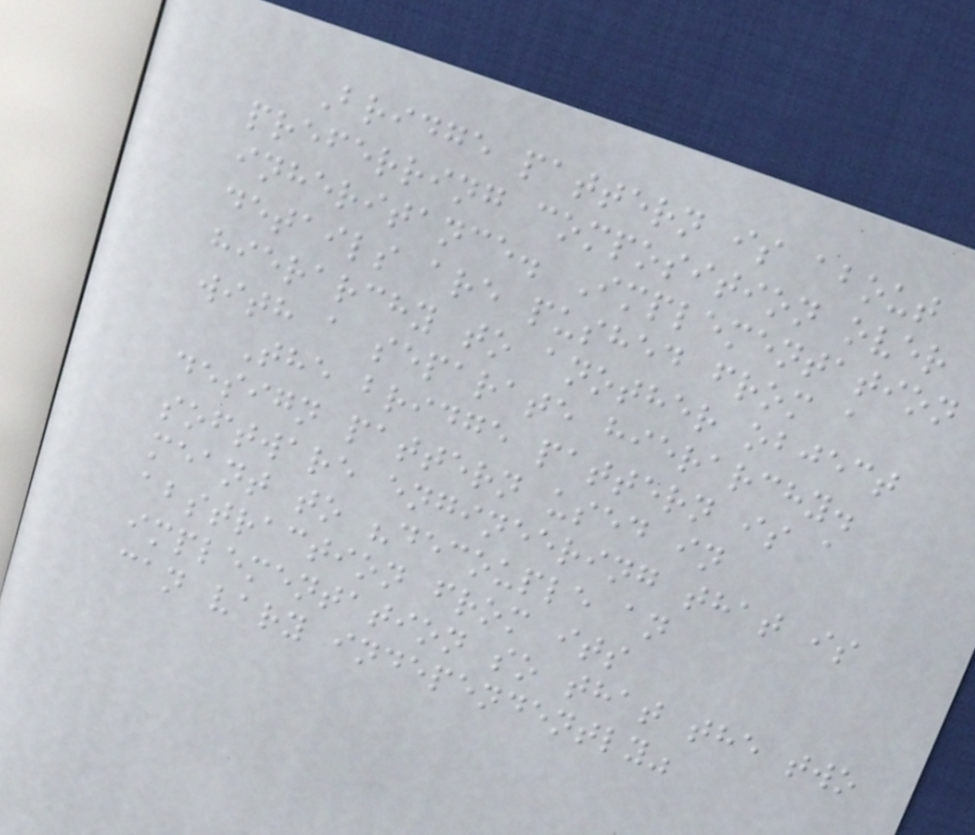Bridge pattern is about
preferring composition over
inheritance. Implementation
details are pushed from a
hierarchy to another object
with a separate hierarchy.
The bridge pattern is a
design pattern used in
software engineering that is
meant to "decouple an
abstraction from its
implementation so that the two
can vary independently"
